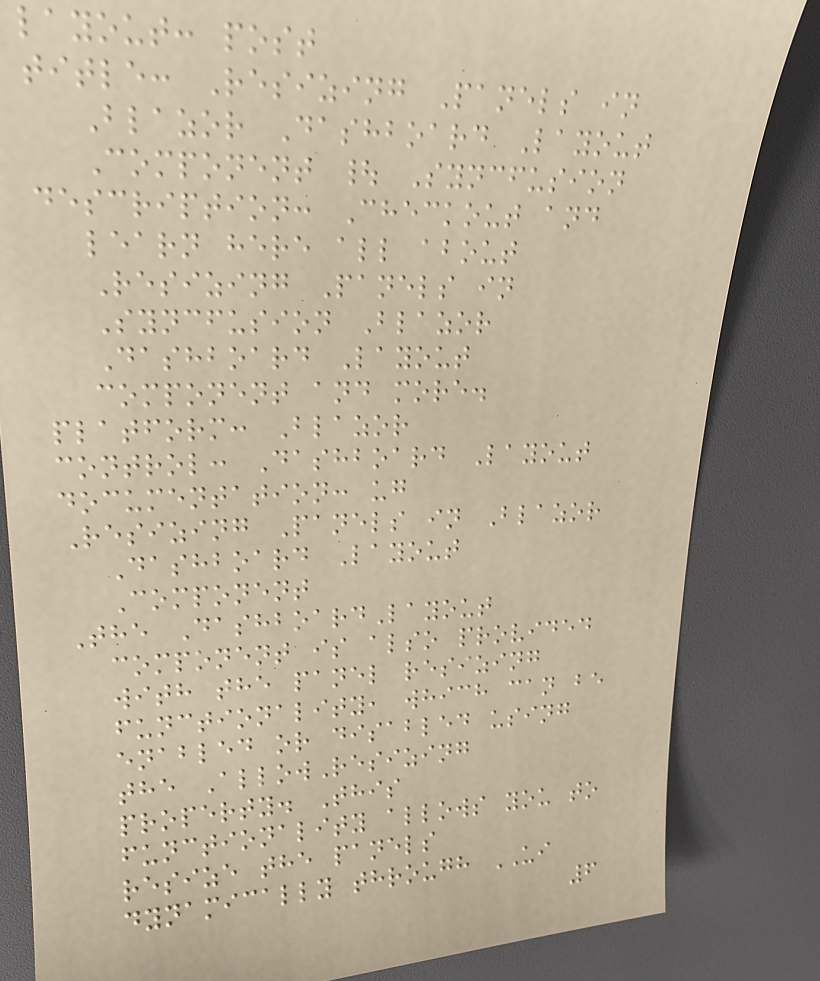layout: post
title: Resizing Panels in
Blazor Dashboard Layout
Component | Syncfusion
description: Checkout and
learn here all about
Resizing Panels in
Syncfusion Blazor
Dashboard Layout
component and more.
platform: Blazor
control: Dashboard Layout
documentation: ug
Resizing Panels in Blazor
Dashboard Layout
Component
The DashboardLayout
component is also provided
with the panel resizing
functionality, which can be
enabled or disabled using
the AllowResizing
property. This
functionality allows you to
resize the panels
dynamically through UI
6
